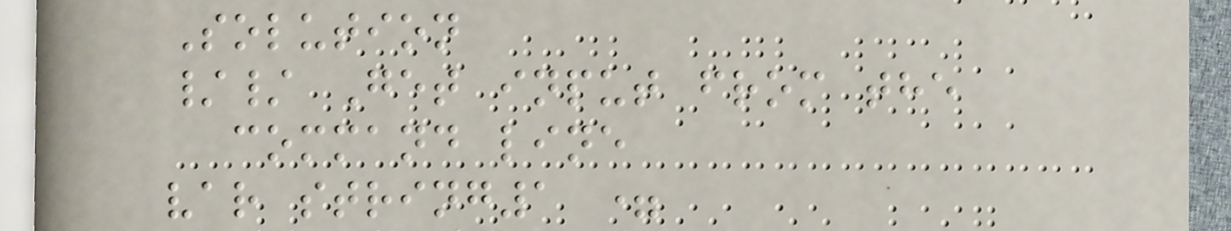Solution
// Get input from the
command line
var string1 =
